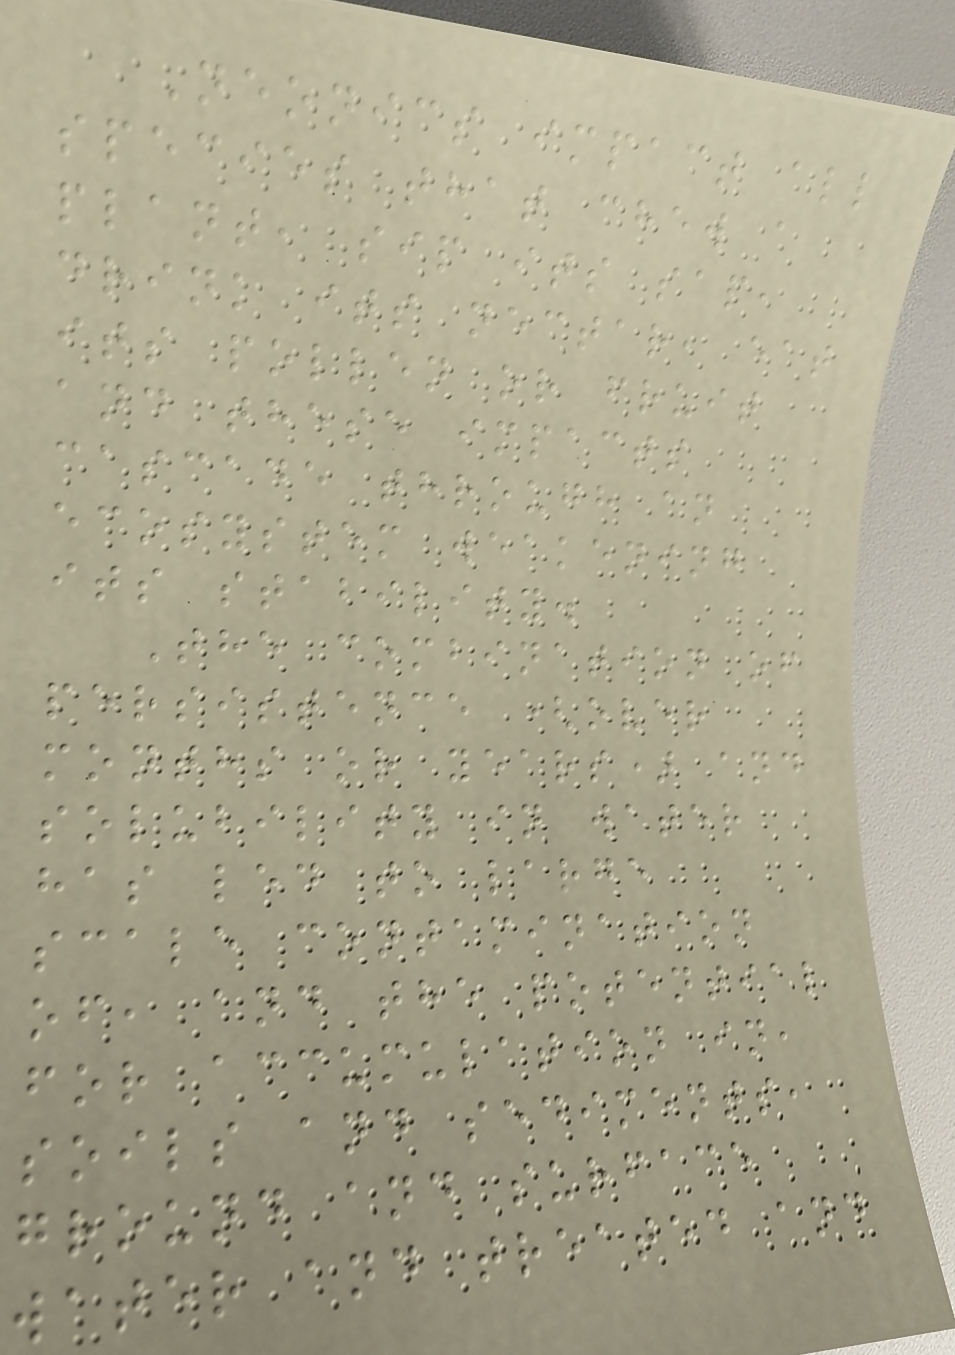Neonics impact all
species that chew a
plant, sip its sap,
drink its nectar, eat
its pollen or fruit
and these impacts
cascade through an
ecosystem weakening
its stability.
The combination of
persistence (over
months or years) and
solubility in water
has led to large
scale contamination
of, and the potential
for accumulation in,
soils and sediments,
ground and surface
water and treated and
